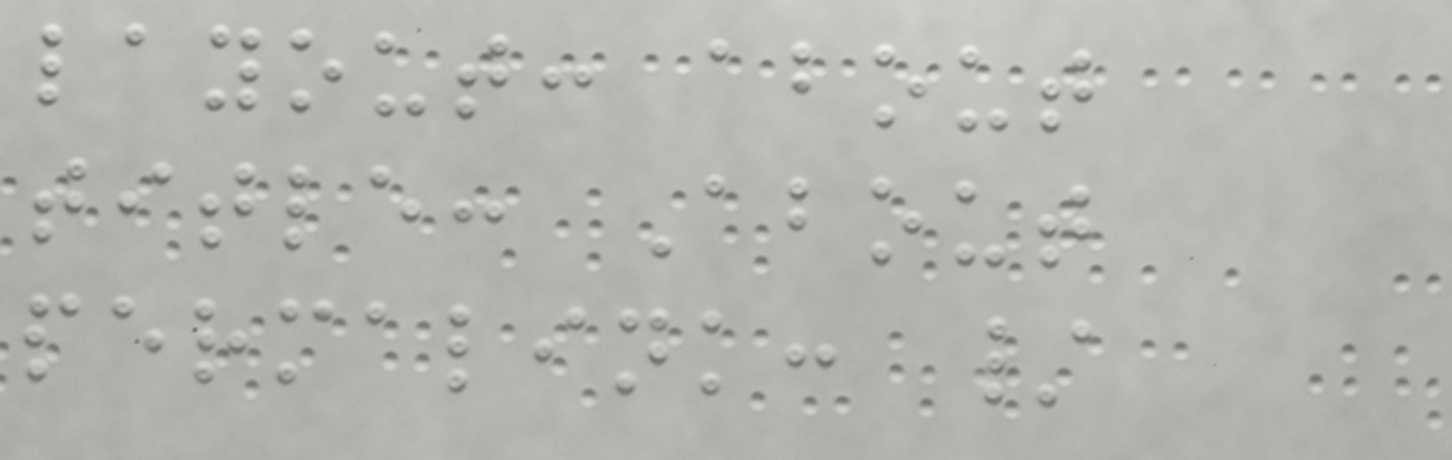layout: about
title: About
permalink: /
